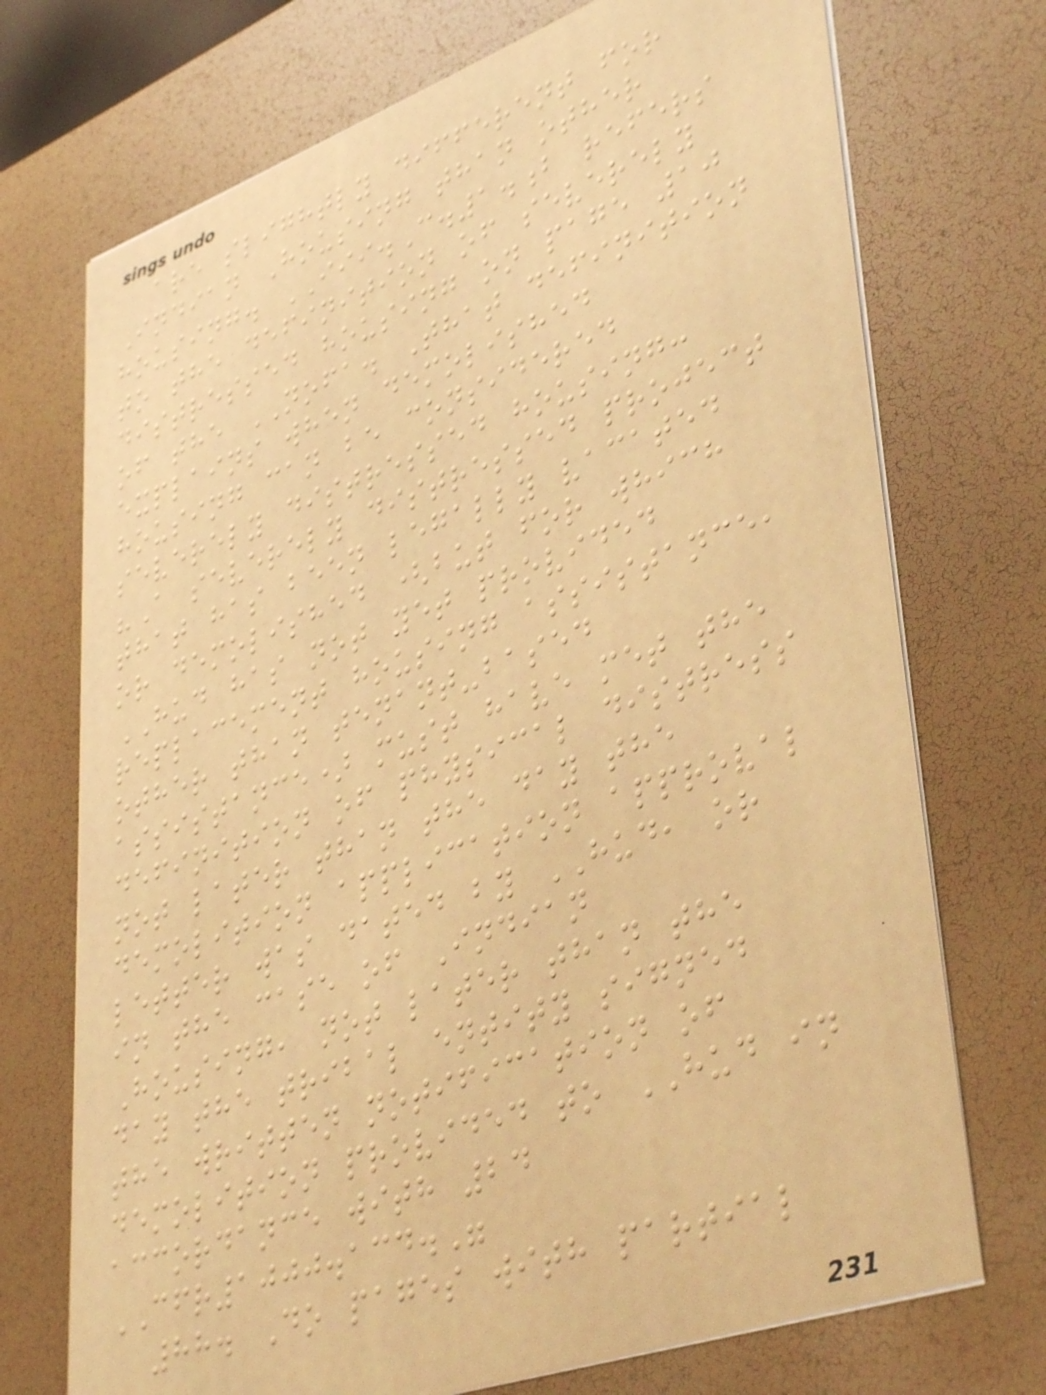are slightly different for
Indian Housing than other
housing. III.C.1.b refers
to the definition of severely
distressed housing on page 10
of the NOFA. That definition
explains when demolished
housing can be considered
severely distressed housing:
"A severely distressed project
that has been legally vacated
or demolished (but for which
HUD has not yet provided
replacement housing assistance,
other than tenant-based
assistance) must have met the
definition of physical distress
not later than the day the
demolition application approval
letter was dated by HUD, or
in the case of Indian
Housing, not later than the
day the tribal entity signed
the written notification of
demolition provided to HUD in
accordance with 24
CFR1000.134."
88. Do pages with partial
